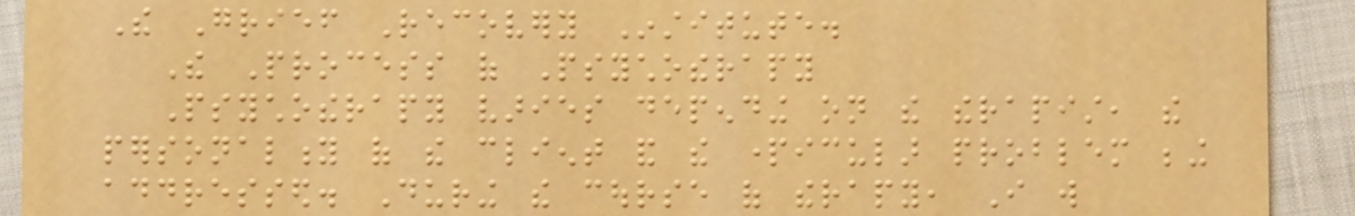The Grief Recovery Institute.
The Process of Psychotherapy
Psychotherapy varies depending on the therapist, the
personality of the client and the particular problem being
addressed. During the course of therapy, I will
